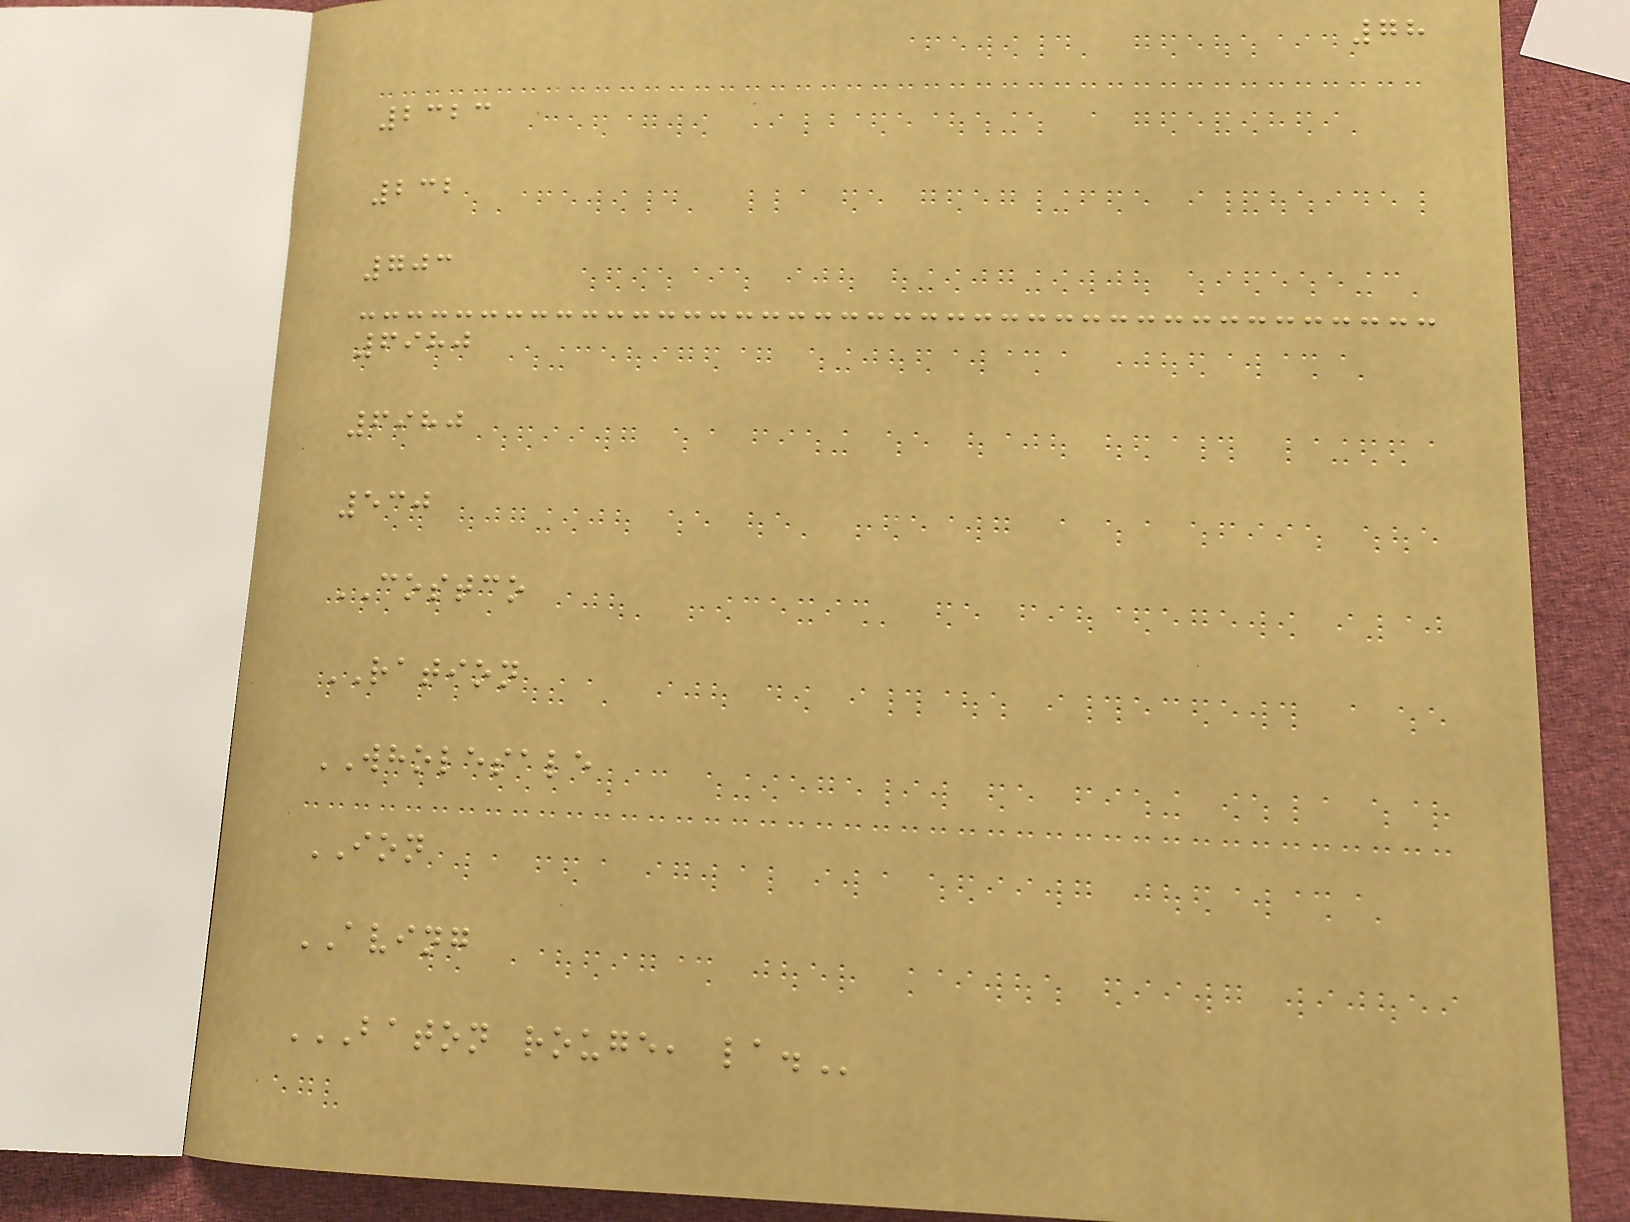78
2323
232
703
6980
6980
530
COSTCO
RATION
WHOLESALE
ION
AVING
BATON ROUGE, LA.
